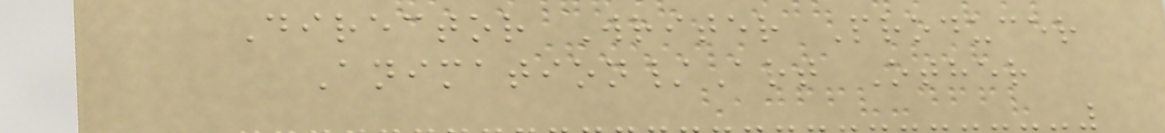Director Writer Producer
Animation/Art Other
